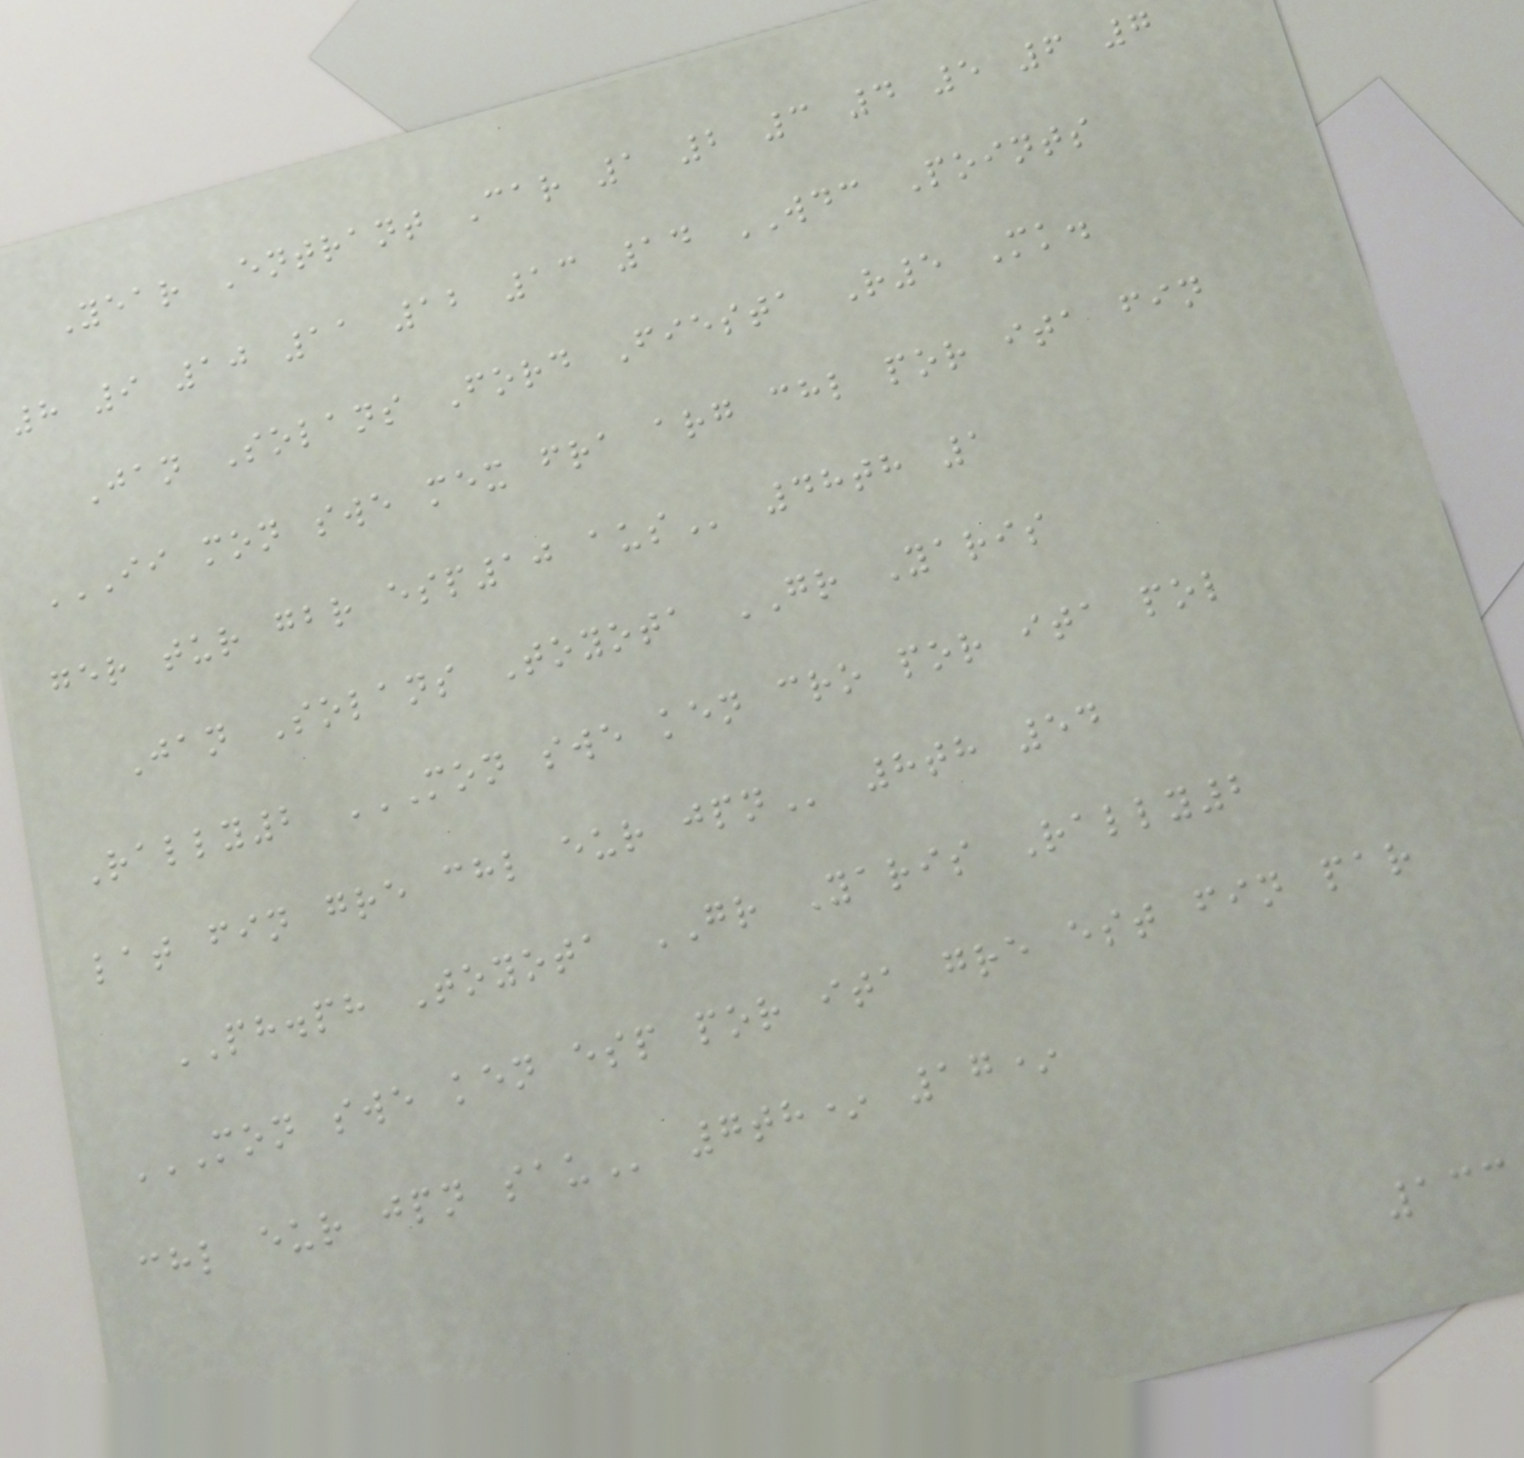Year Entrant Car 1 2 3 4 5 6 7
8 9 10 11 12 13 14 WDC Points
Jan Solans Ford Fiesta R5 Mk.
II MON SWE MEX FRA ARG CHL POR ITA FIN
GER TUR GBR ESP10 AUS 48th 1
Jan Solans Toyota GR Yaris
Rally2 MON SWE KEN CRO POR ITA POL
LAT FIN GRE CHL EUR JPN 8th 54
PH.ph Toyota GR Yaris Rally2
MON SWE KEN ESP POR ITA GRE EST FIN PAR
CHL EUR JPN SAU 7th* 17*
133
